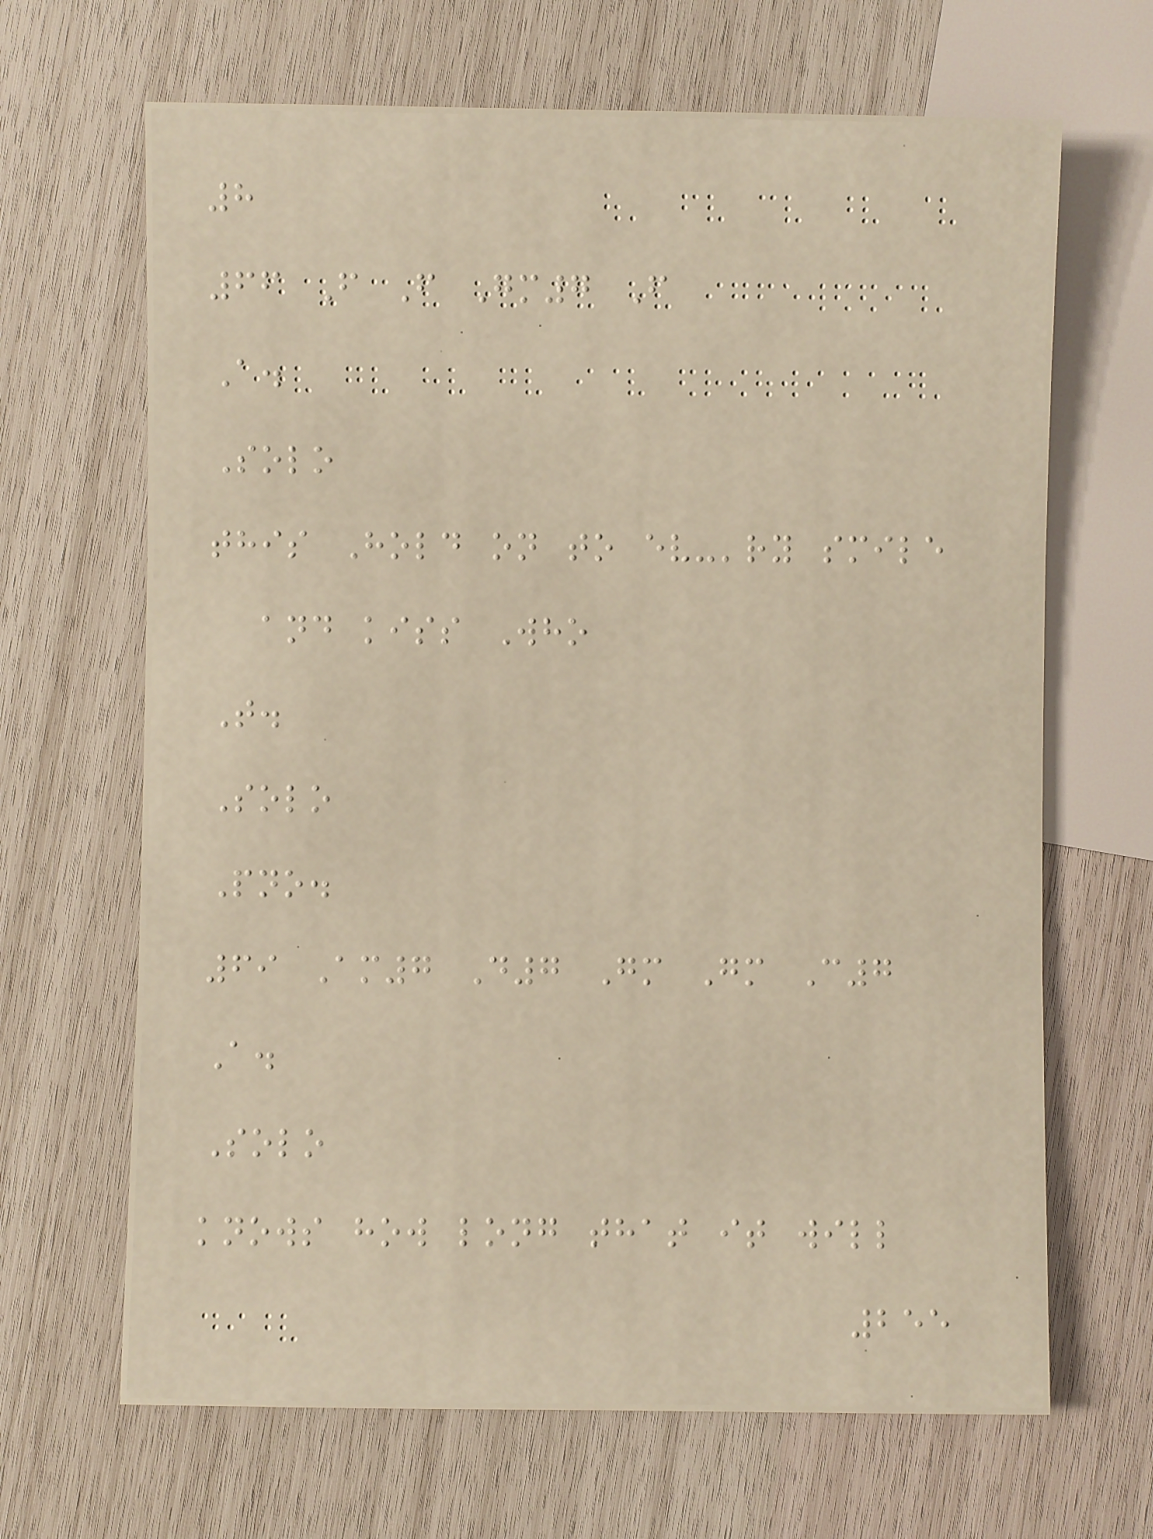8
66 F F Gm7 F
A.
Solo
this Hold on to ev-'ry smile
and kiss Who
T.
Solo
Pno.
69 Am7 D7 Gm Gm C7
A.
Solo
knows how long that it will
255
